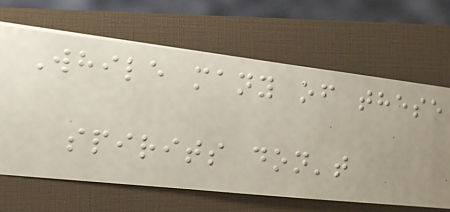While many of these
spirits don't
